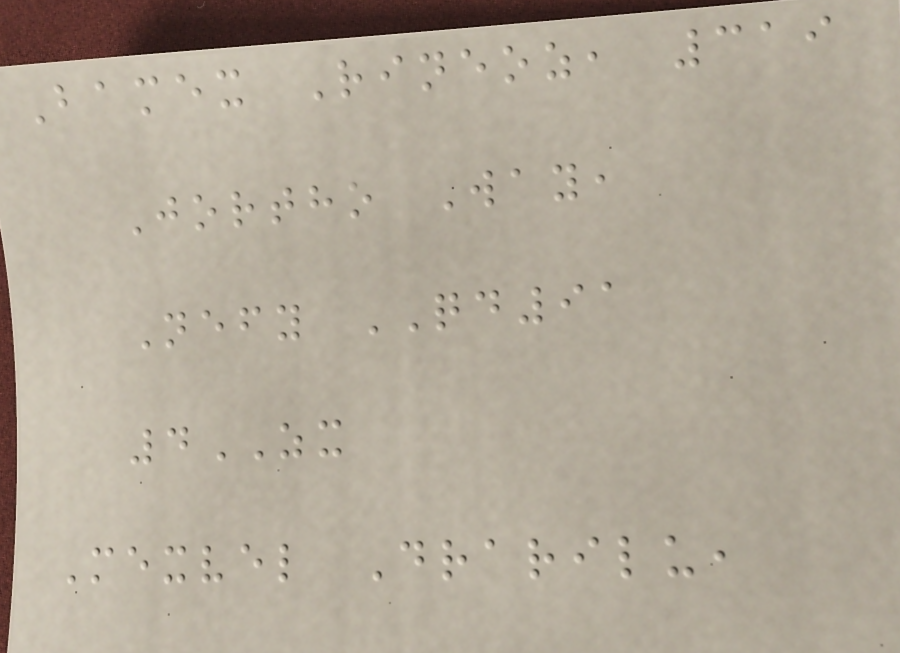Bamex Rineoz, 319
Jortho Way,
Nefy QD91
4ZX
Mexvel Drarilu,
